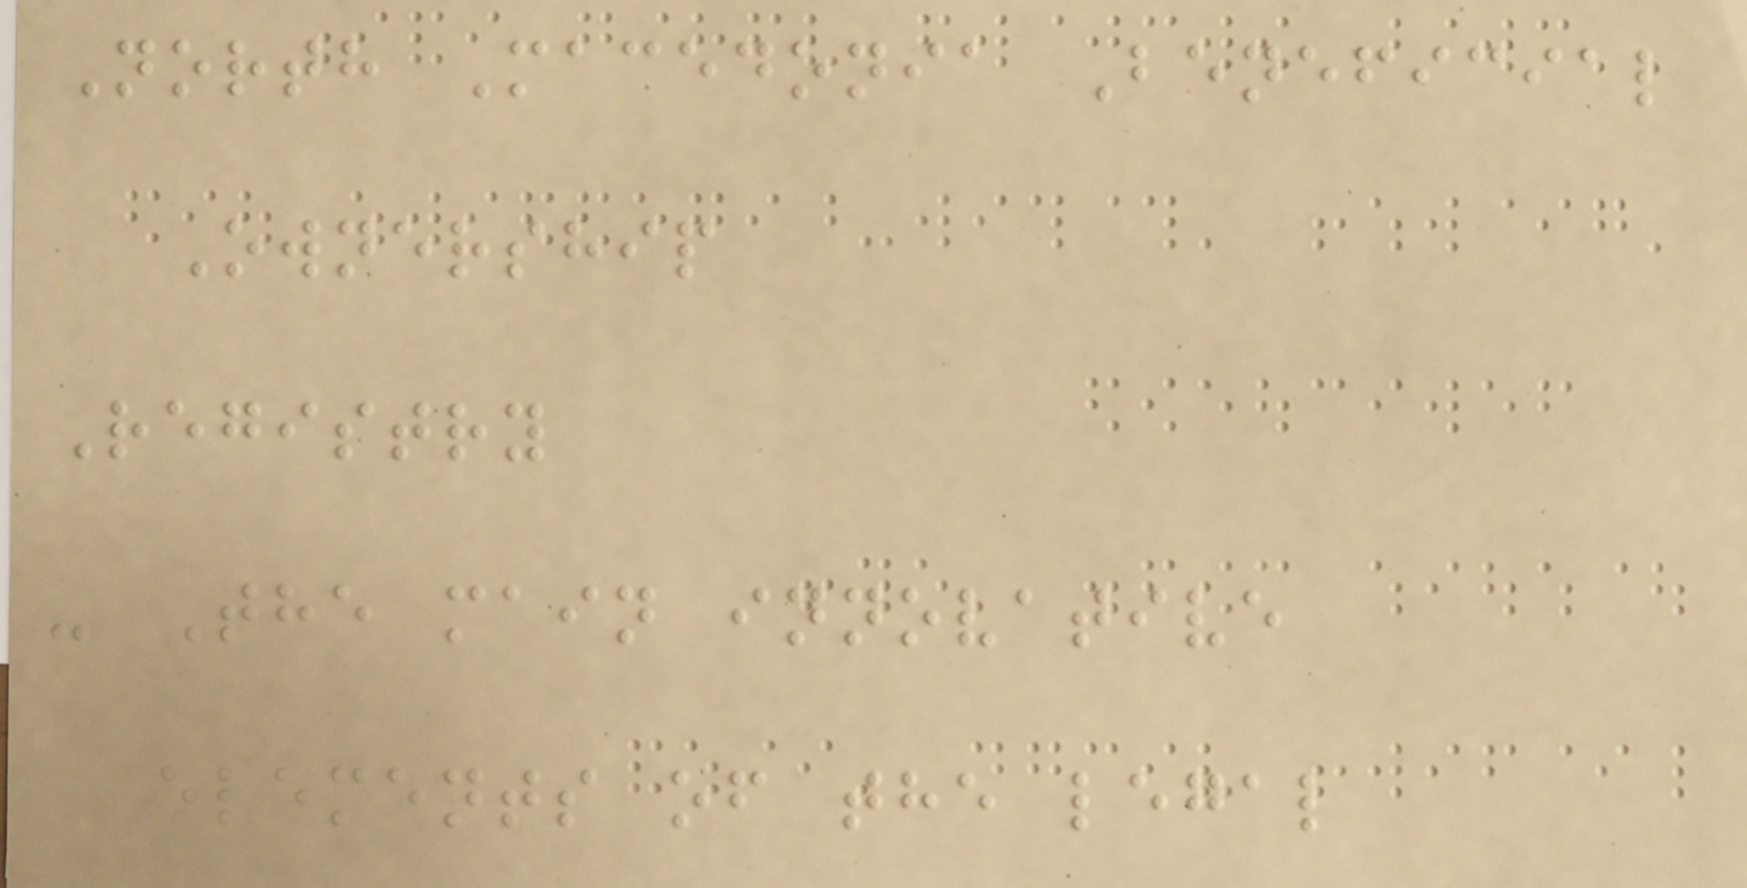North Macedonia Beneficial
Ownership
Registry
- The main innovative
elements of the legal
